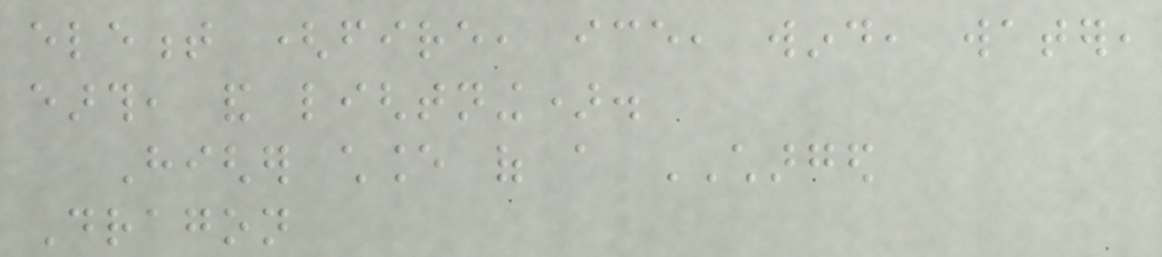element (fire, ice, wind, water,
earth, and lightning).
Higher chance of a CHARGED
Dragon
